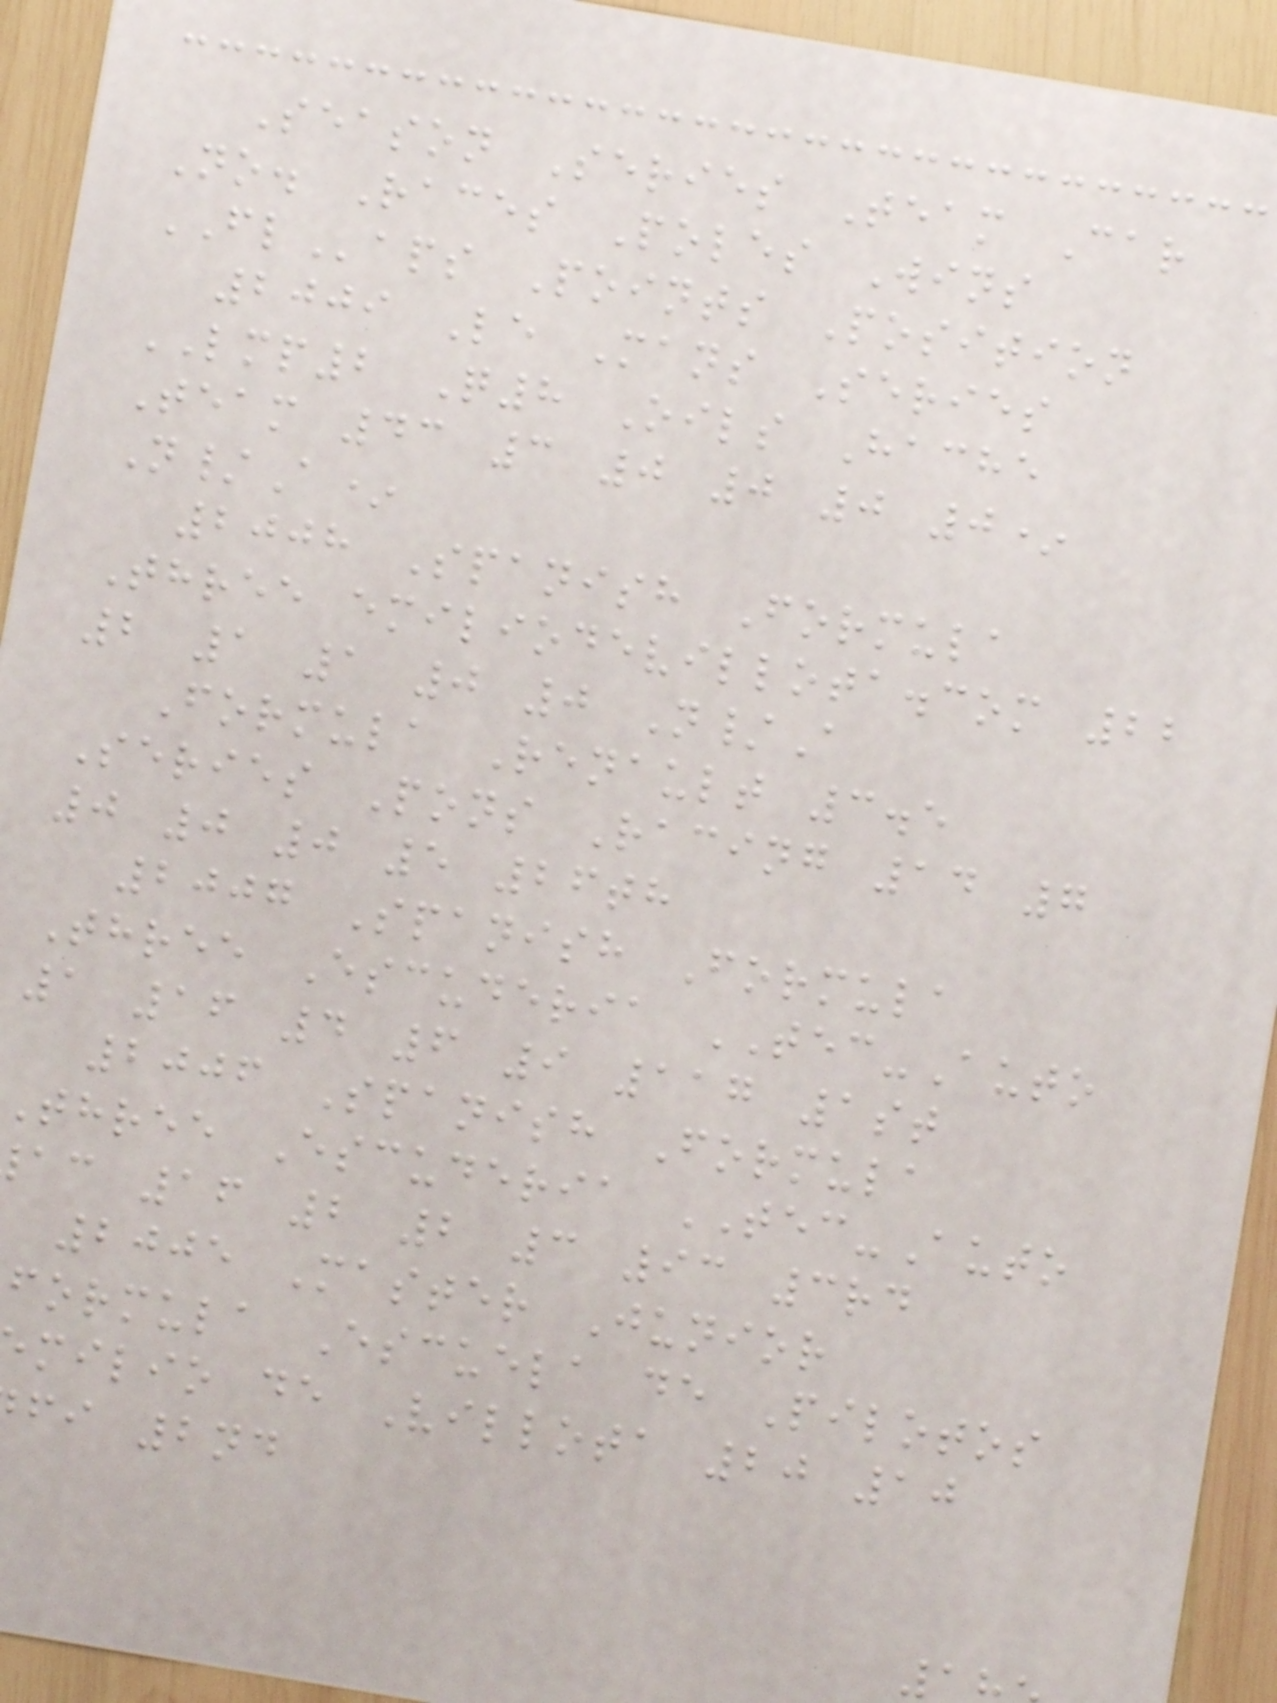Season Series Team Car
No. Races Poles Wins
FLaps Points Position
2009 Le Mans Series
LMP2 Q8 Oils Hache
Team 43 3 0 0 0 0*
N/A*
2008 Spanish Formula
Three emiliodevillota.com 22
2 1 1 0 0 N/A
Formula Renault 3.5
Series Pons Racing 14 7
0 0 0 5 26th
2007 Spanish Formula
Three Escuderia TEC-Auto
1 16 4 6 9 117 1st
2006 Spanish Formula
Three Escuderia TEC-Auto
ac 16 2 2 3 93 3rd
2005 Master Junior
formula Escuela de Pilotos
milio de Villota 20 10
fi 2nd
